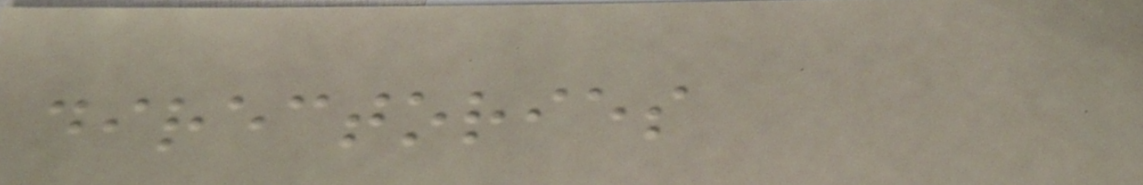directories
